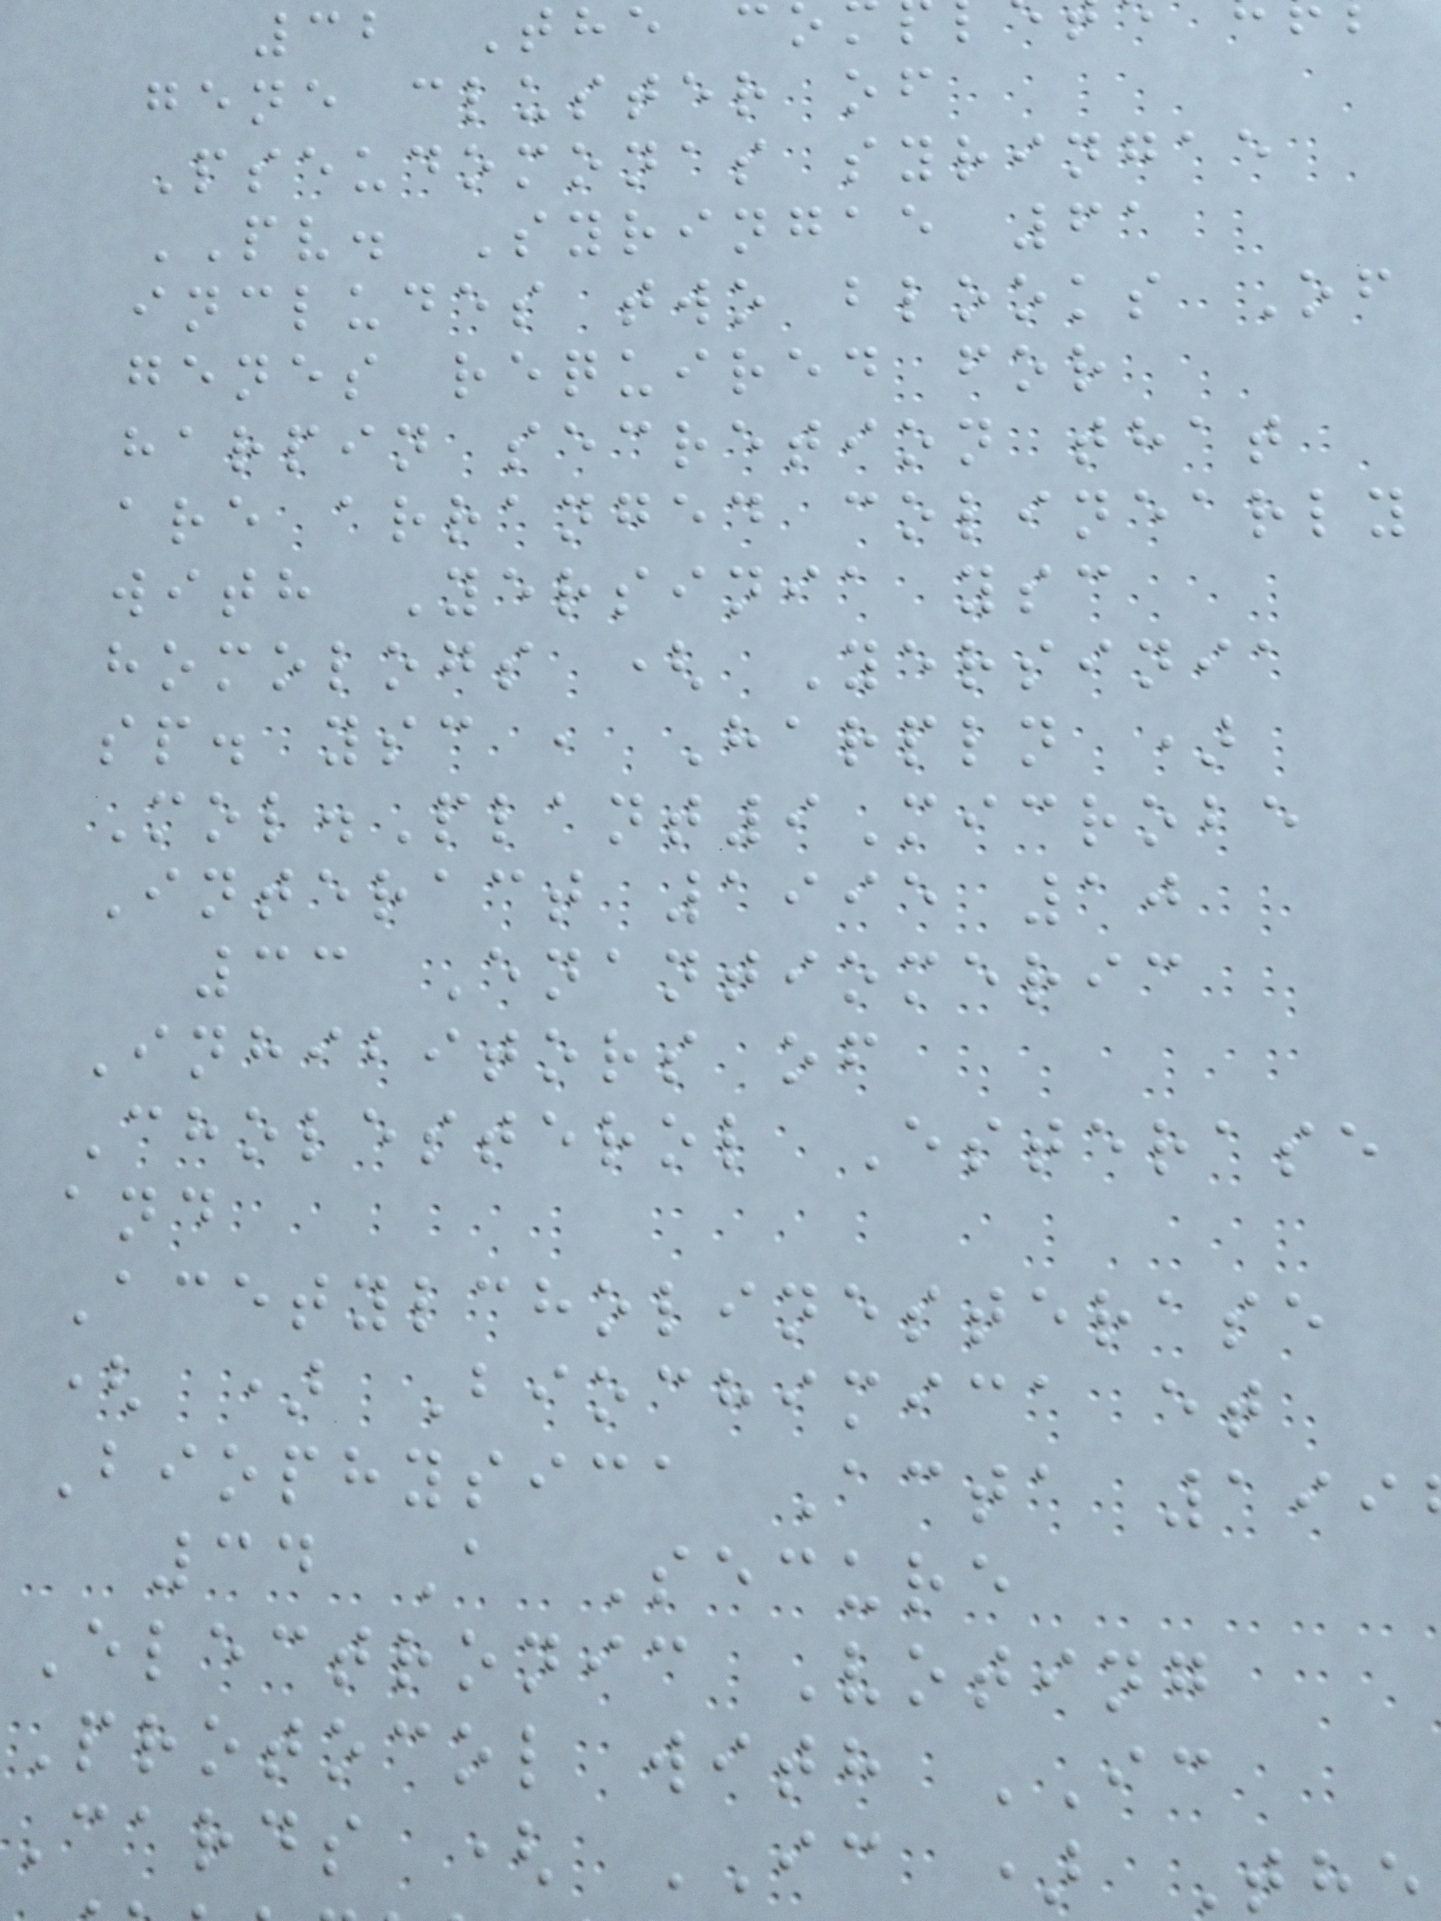32 The c
gene cluster of
Pseudomonas syringae
PV. Syringae 61
includes two blooks Of
genes required for
harpin secretion that
are arranged colinearly
with Yersinia ysc
homologs ( Yersinia
sp. ysc , Harpln )
Mol.Plant9Microbe
Interact 1995 10
33 Enantiomeric
Inhibitors of
Cholesterol Esterase
and
Acetylcholinesterase
( ) Biochimica et
Biophysica Acta 199
34 A Secure
Electronic Voting
Protocol with IC
Cards ( IC ) The
